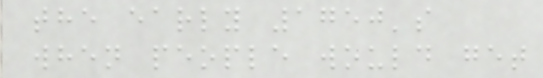the early 1750's
when people would get
